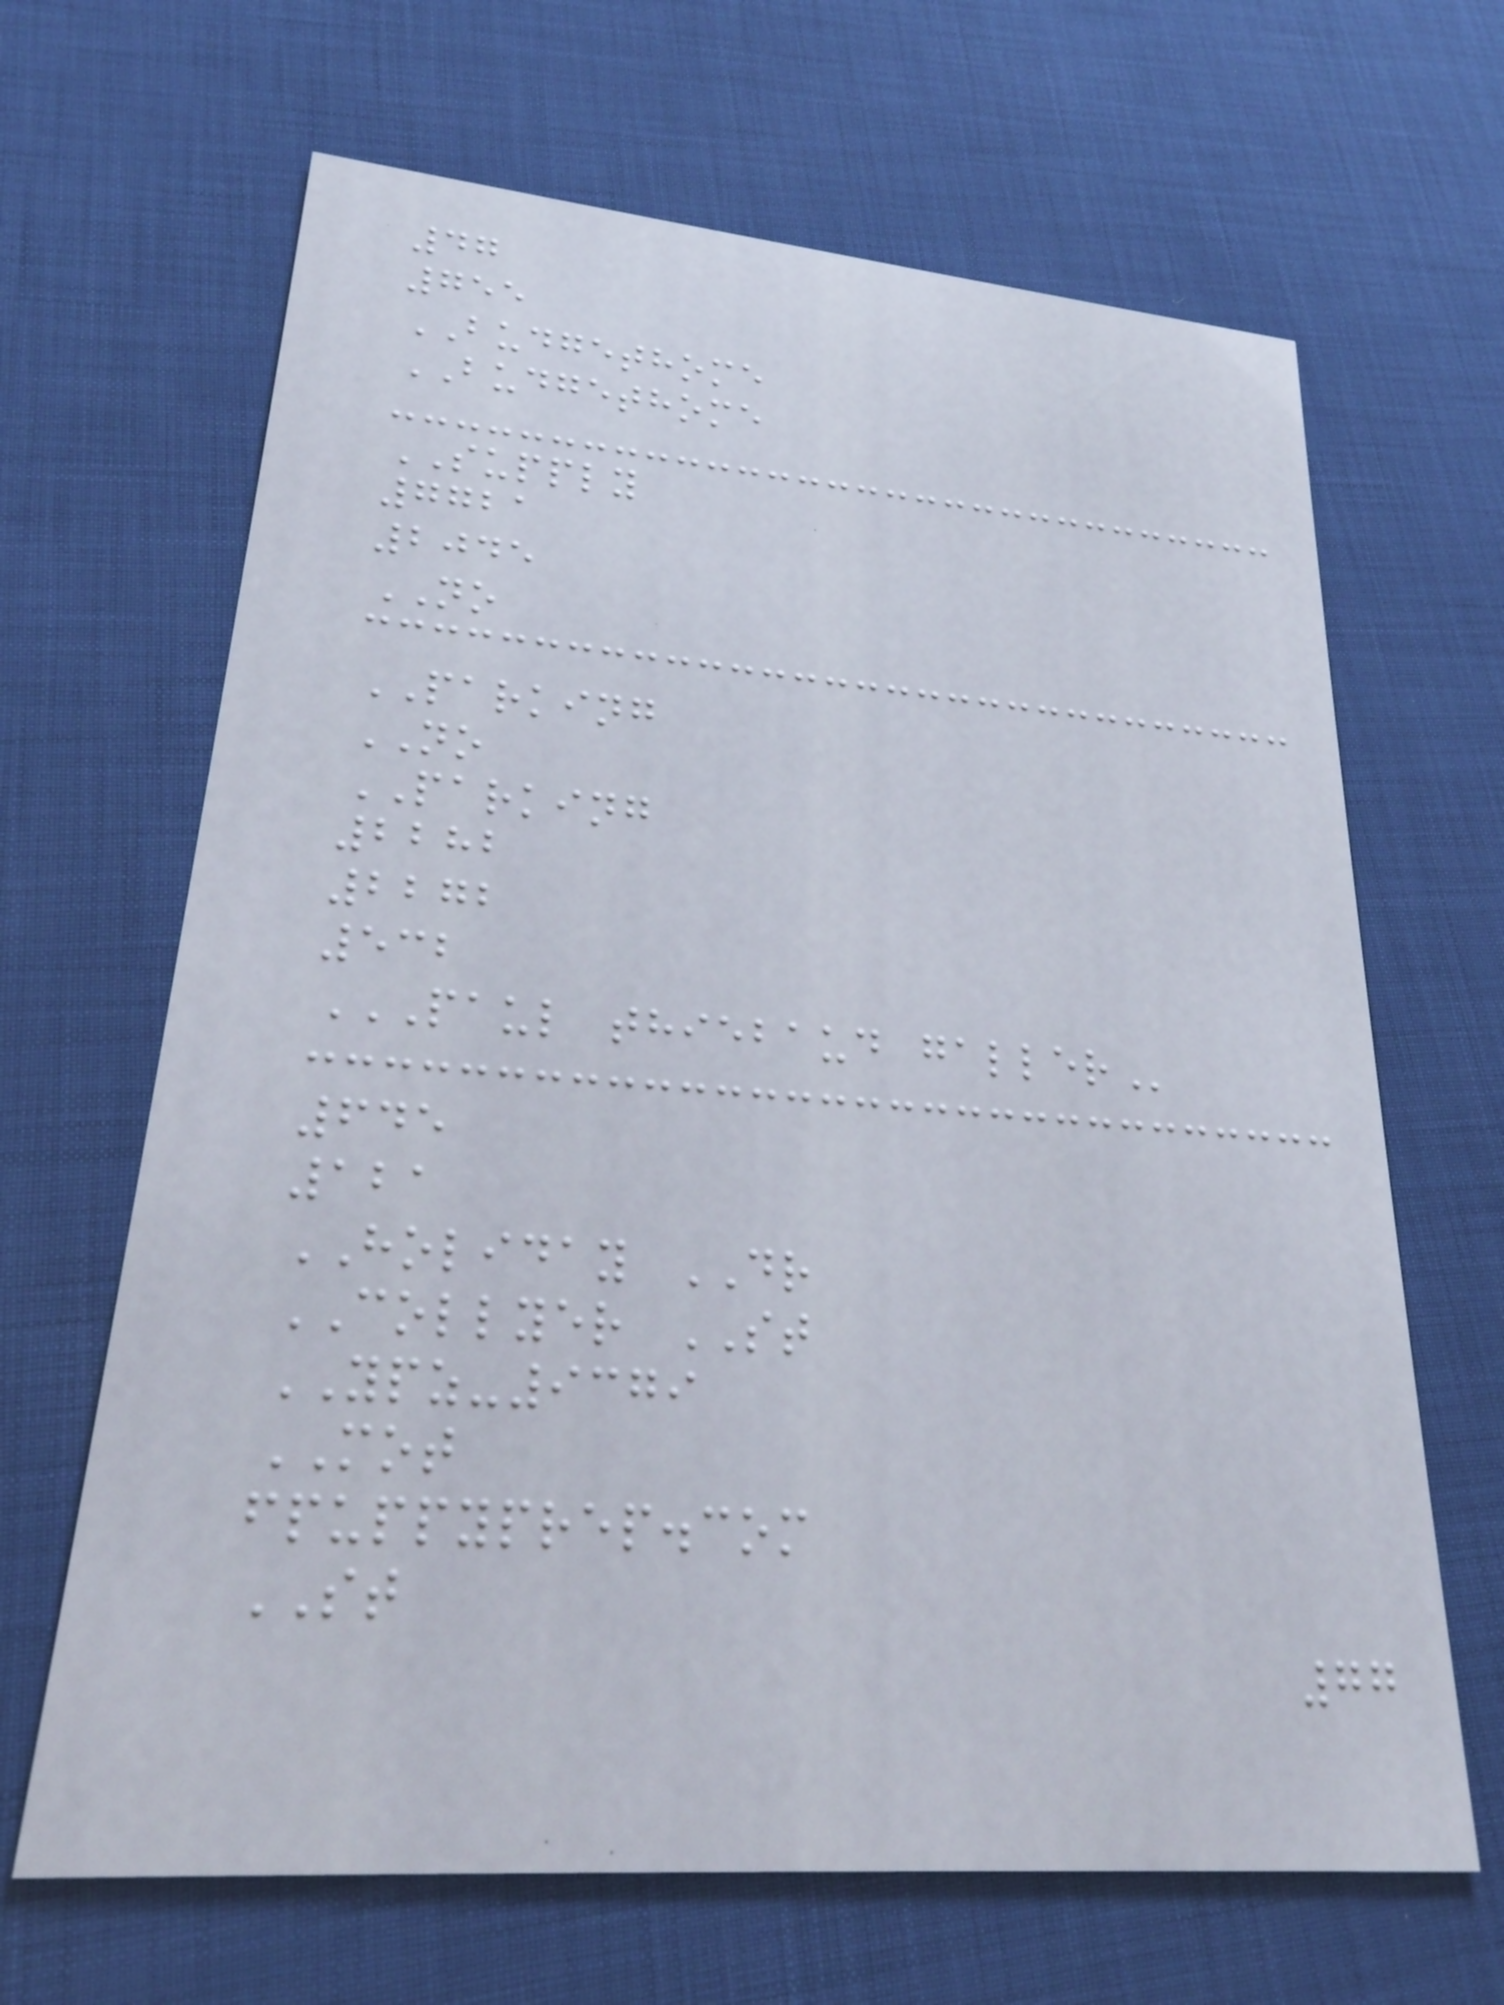47
755
BUDGETHOME
BUDGETHOME
SUPPLY
7721
2045
NO
PARKING
NO
PARKING
2282
2272
532
PAUL THIEBAUD GALLER
645
121
HOLIDAY DR
COLLYER ST
YPZ-9379
MOT
fpuppyprep.com
ST
77
